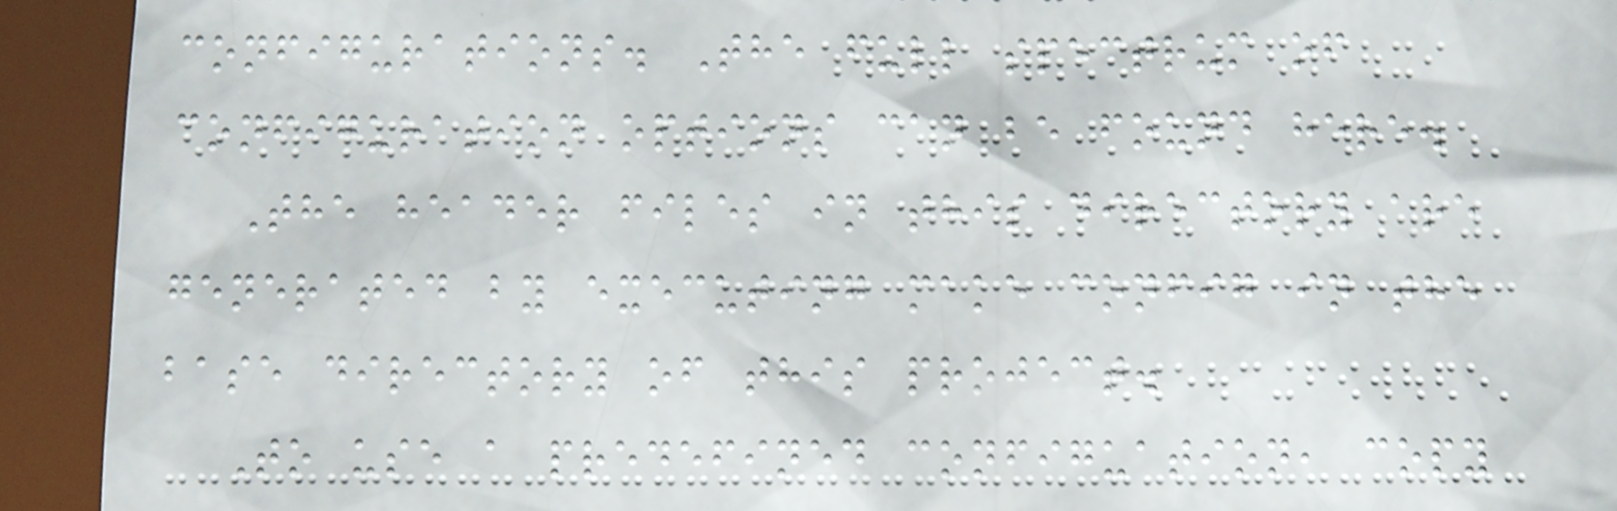configurations. The full spectrum of
configuration options can be found here.
The header files in this directory are
generated by executing make config in the
base directory of this project.
To use a predefined configuation, copy
